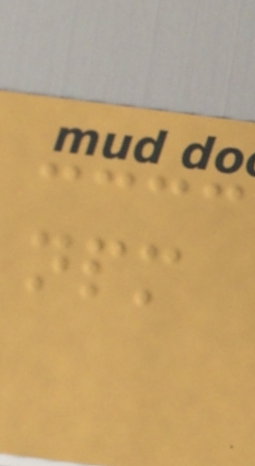npm
